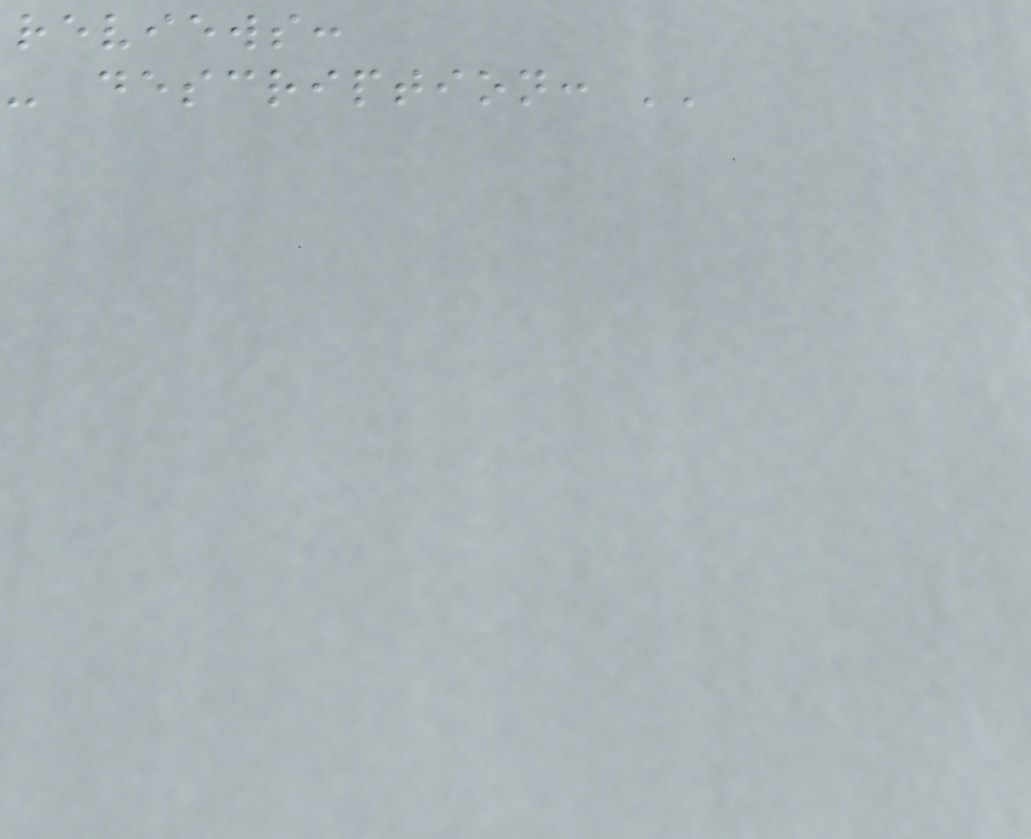reviews:
- description: ''
